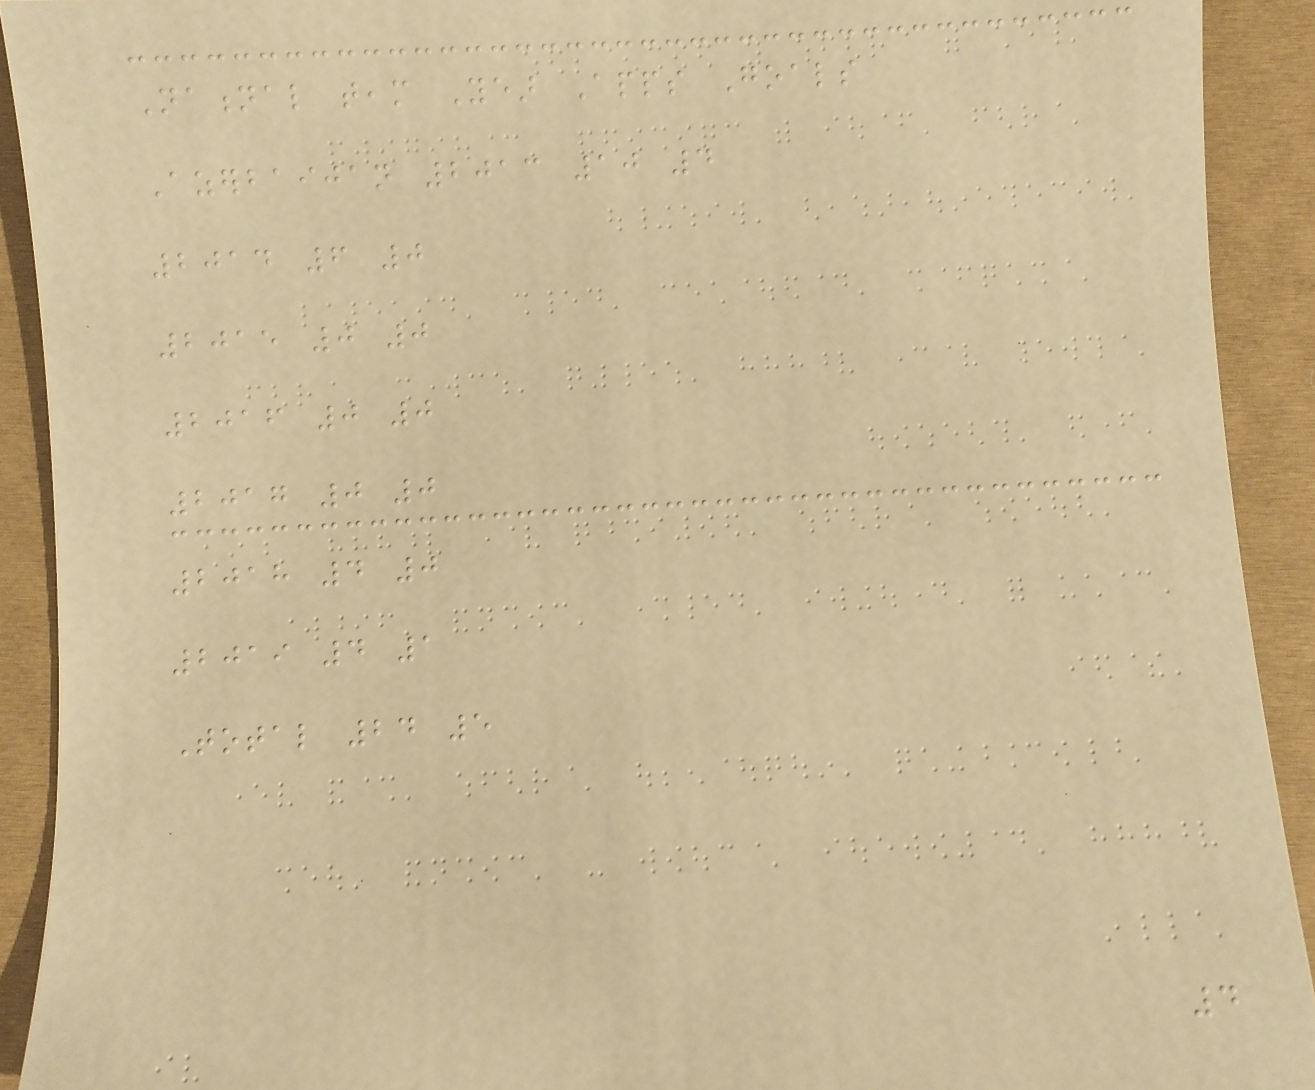National team Year Apps Goals
Azerbaijan 2013 10 4
2014 6 0
2015 0 0
2016 0 0
2017 0 0
2018 4 0
2019 4 1
Total 24 5
4
